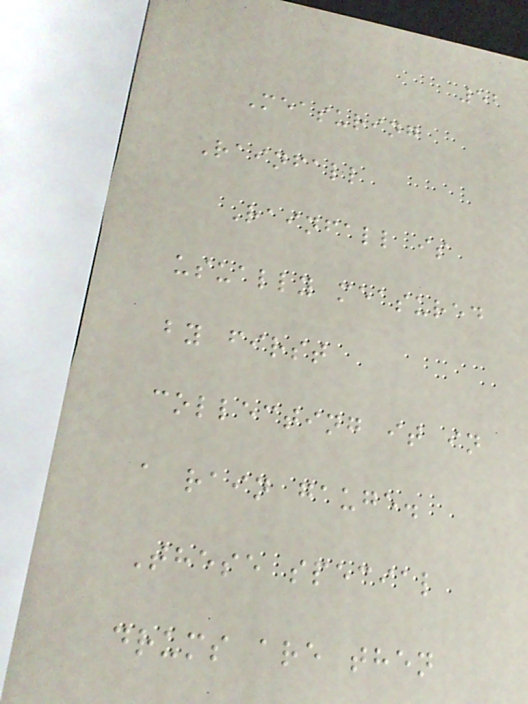52
Measuring
Rainfall
Rainfall is
usually measured
by first
collecting it in
a rain gauge.
These special
drums are then
